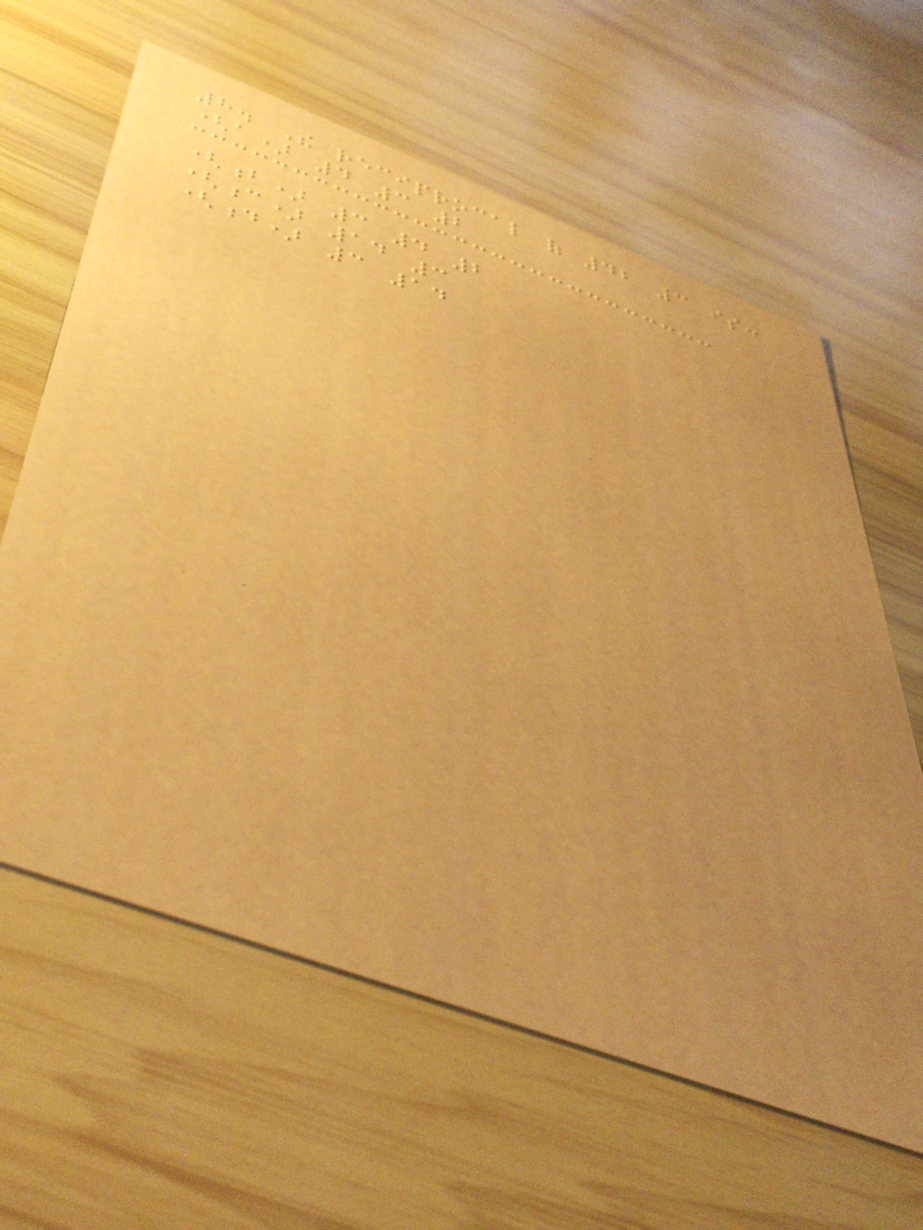8. The reciprocal of 42 3 is:
(a) 4 3 2
(b) 3 4 2
(c) 14 3
(d) 3 14
